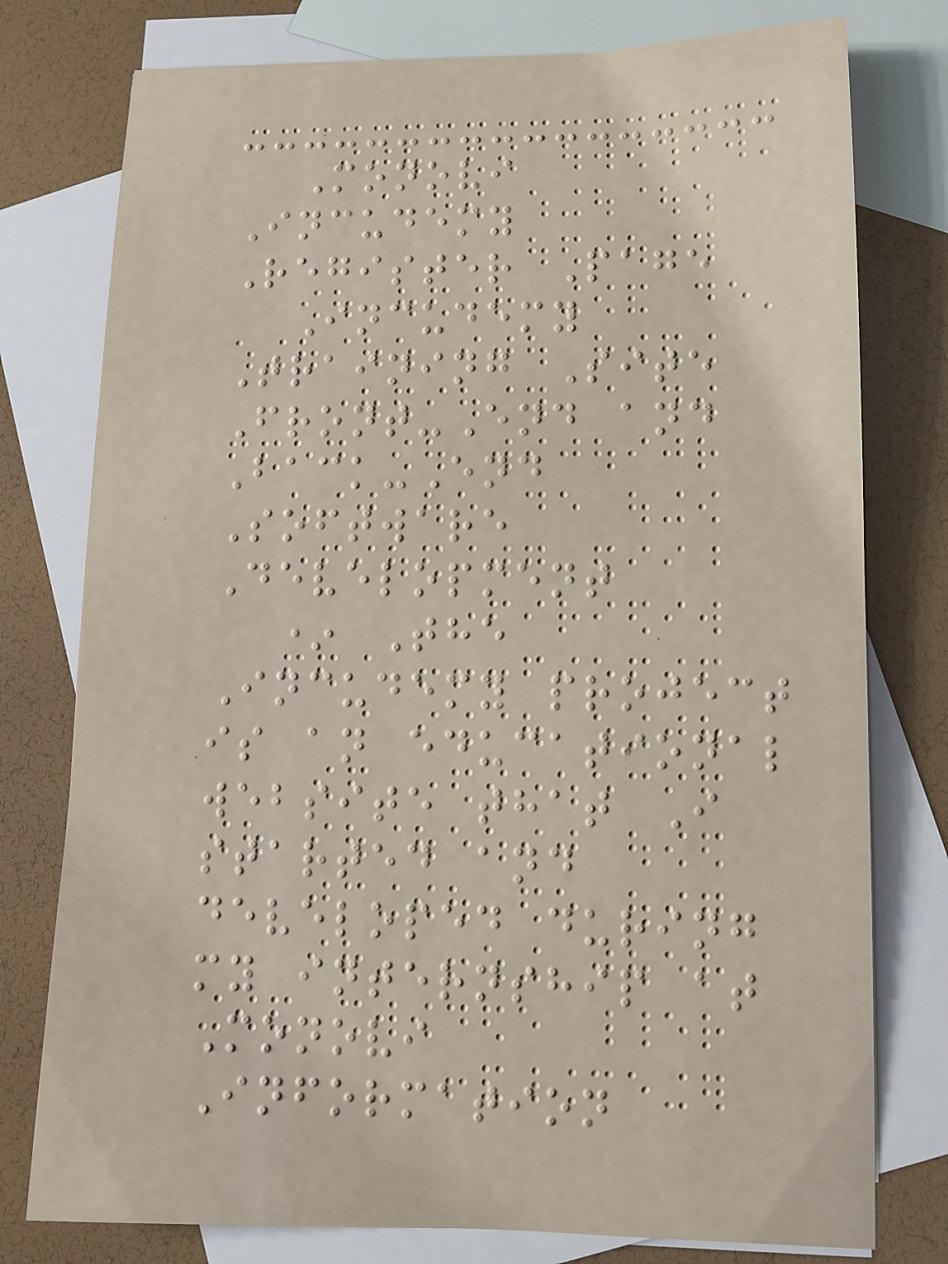Monovi
Incudemy
Register Page
Incudemy
Training Site
Front-End and
Back-End
Software
Development
* The
Incudemy project
is an educational
website that I
started and
developed during
my internship at
Monovi
Information
